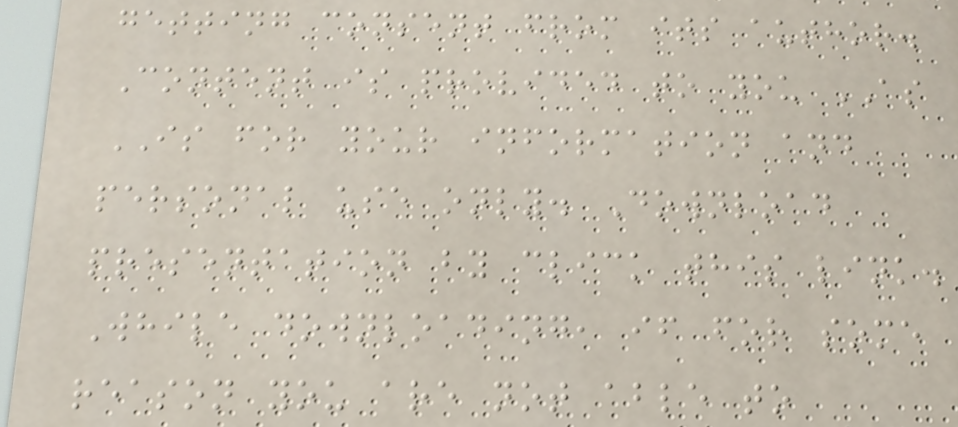getting consent from its author.
Content is provided to you AS
IS for your information and
personal use only. Download
presentation by click this link.
While downloading, if for some
reason you are not able to
